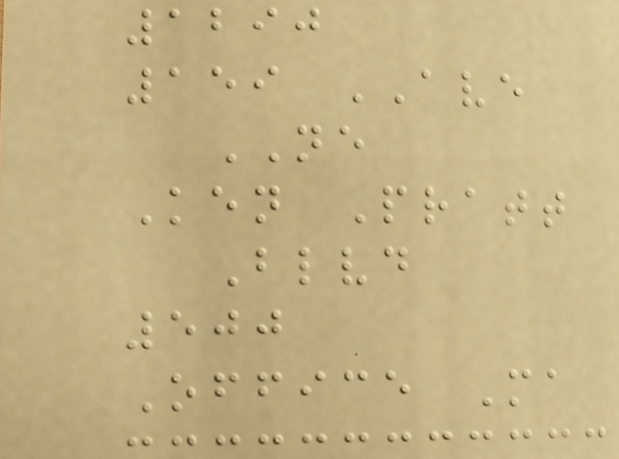1290
159 AVE
NE
Ken Pratt
Blvd
500
Office Ma
